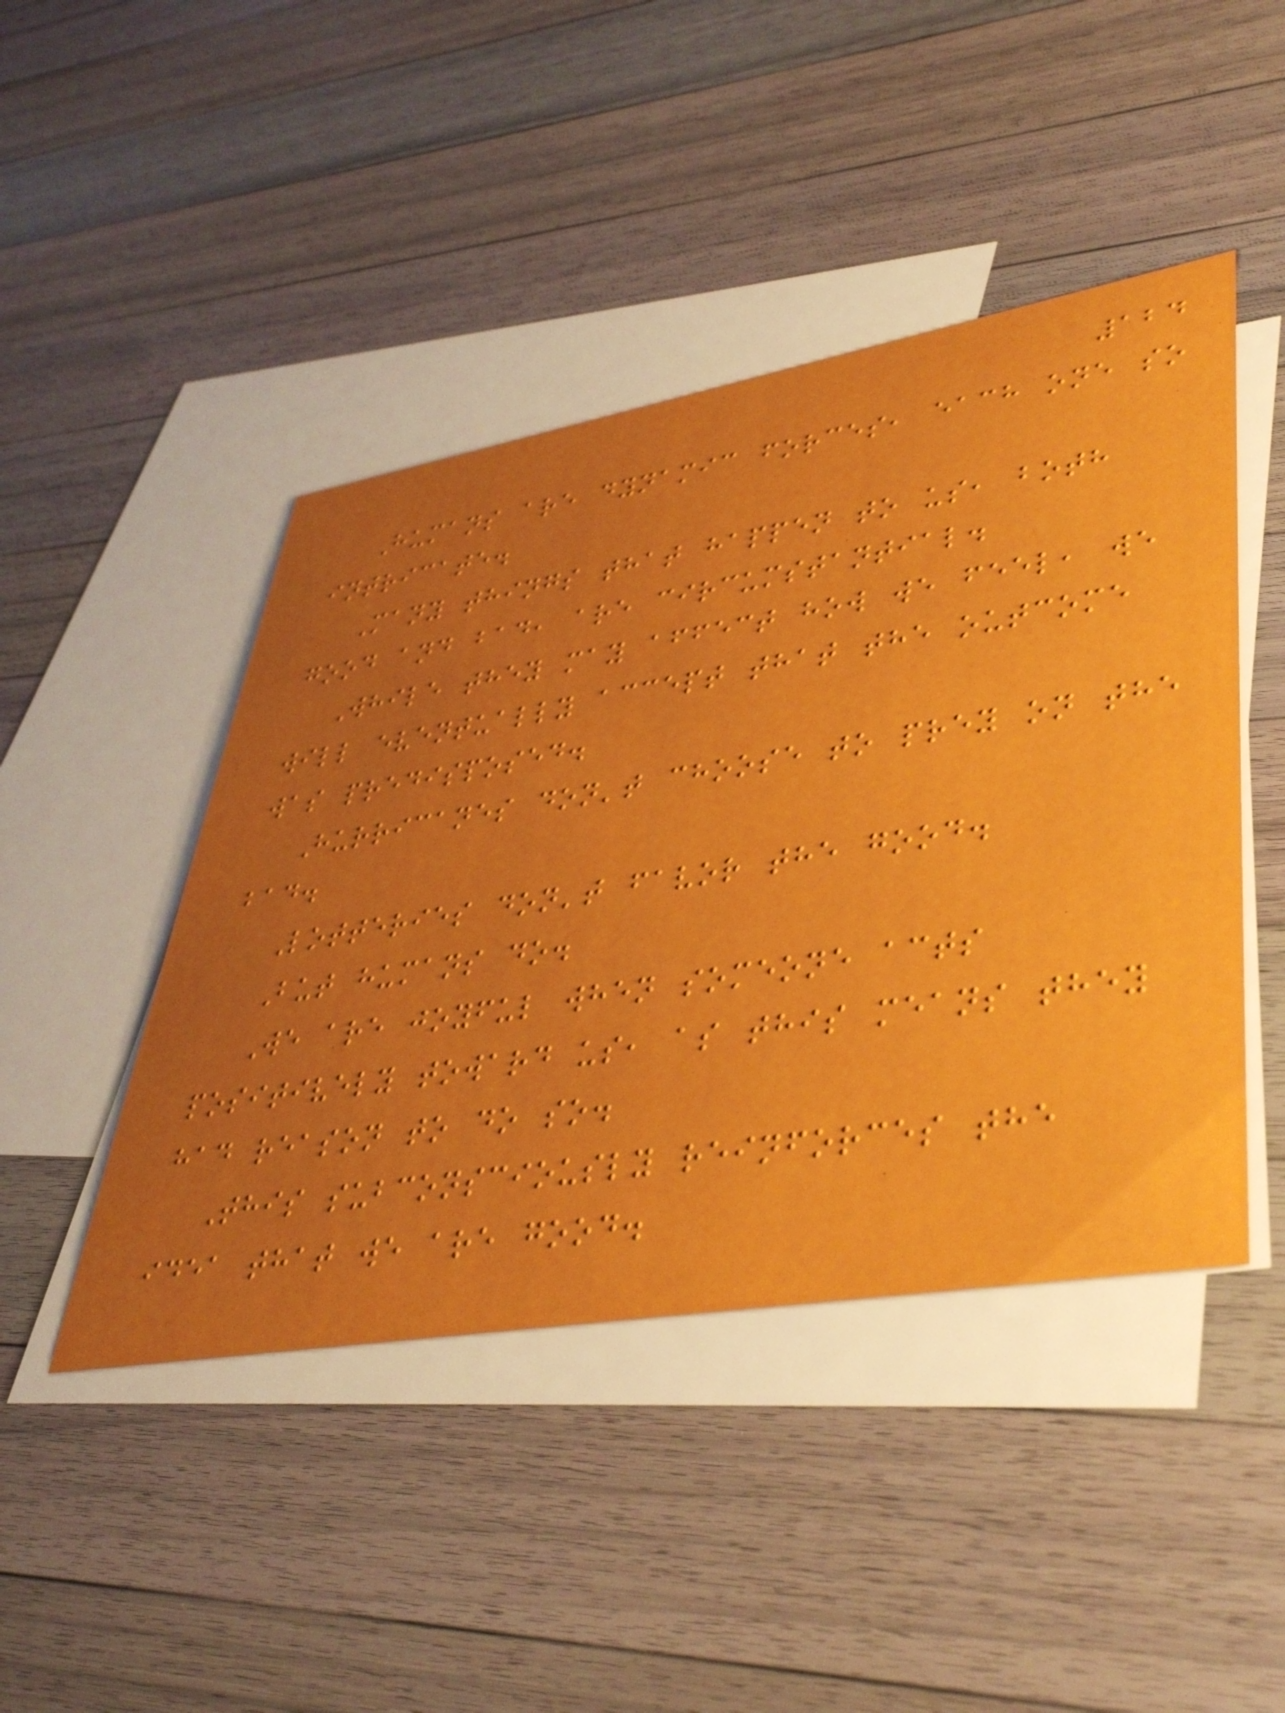124
Humans are dynamic forces, each one so
intricate.
Many things that happen to us, both
good and bad, are circumstantial.
While they may affect how we feel, we
will eventually accept that the outcome
was predisposed.
Hurricanes don't choose to prey on the
bad.
Lotteries don't favor the good.
But humans do.
We are joyful when someone acts
positively toward us, as this means they
had reason to do so.
This subconsciously reinforces the
idea that we are good.
